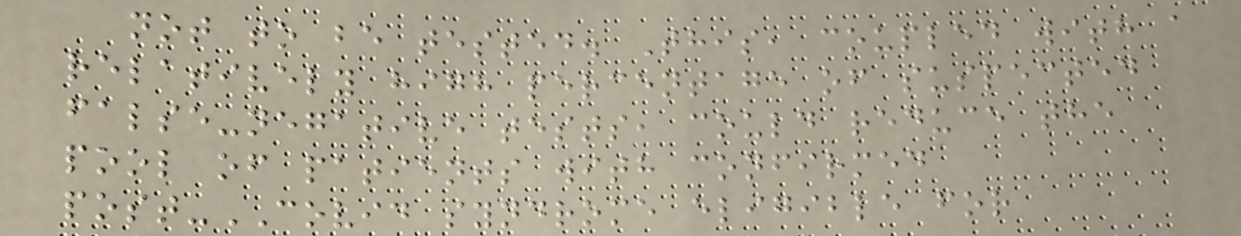not to be tested. This, coupled with a
relatively high percentage of suspected
false-negative tests, could reduce the
pool of patients with confirmed
post-COVID syndrome eligible for
